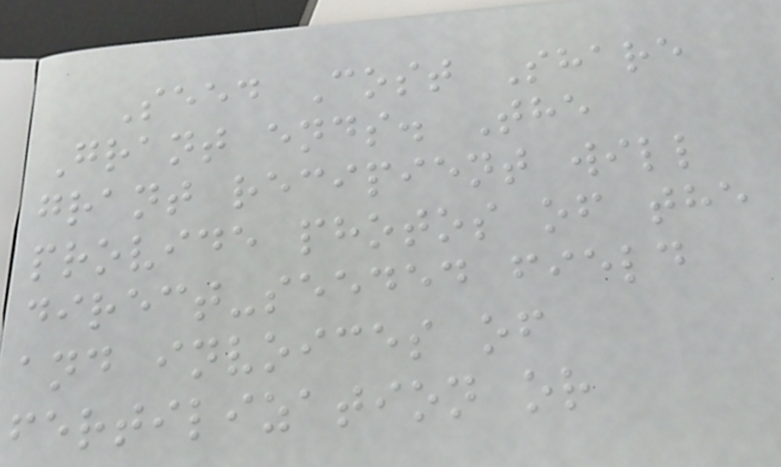Seed Cost Share
Grant ends. The
grant recipient will
provide photos of the
direct-seeded field
and invoices of
fertilization or
